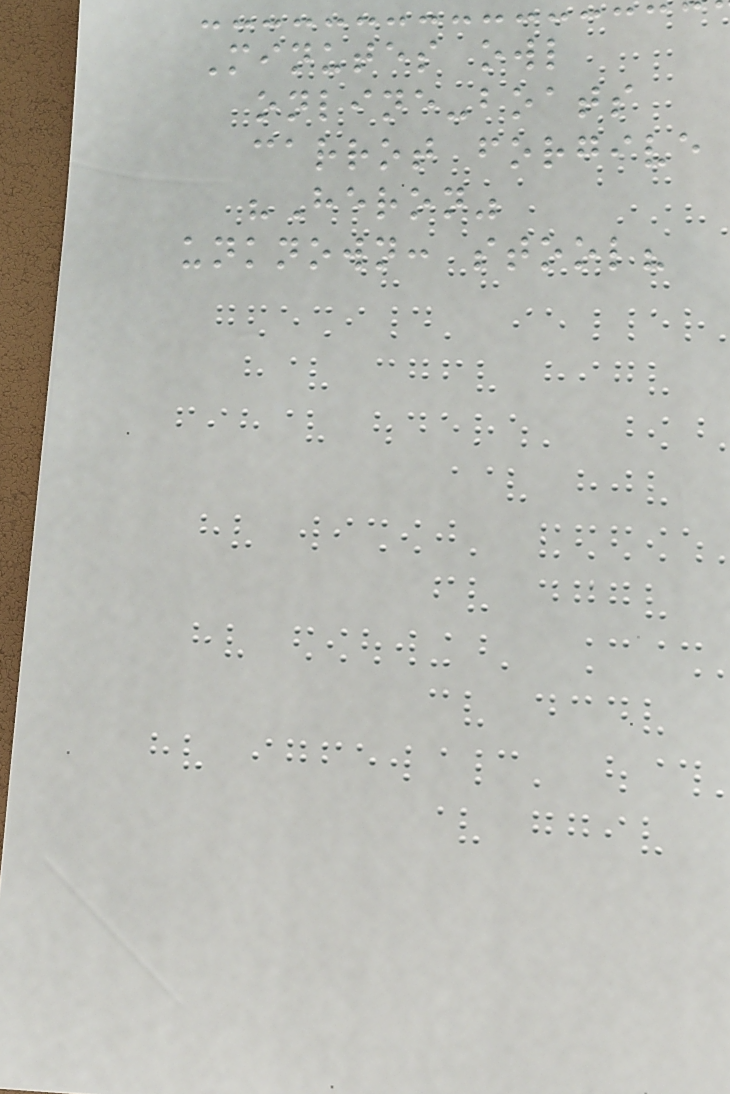Minutes owl
online-boats
carrot forgive
"Heron"
unknown: stool?
